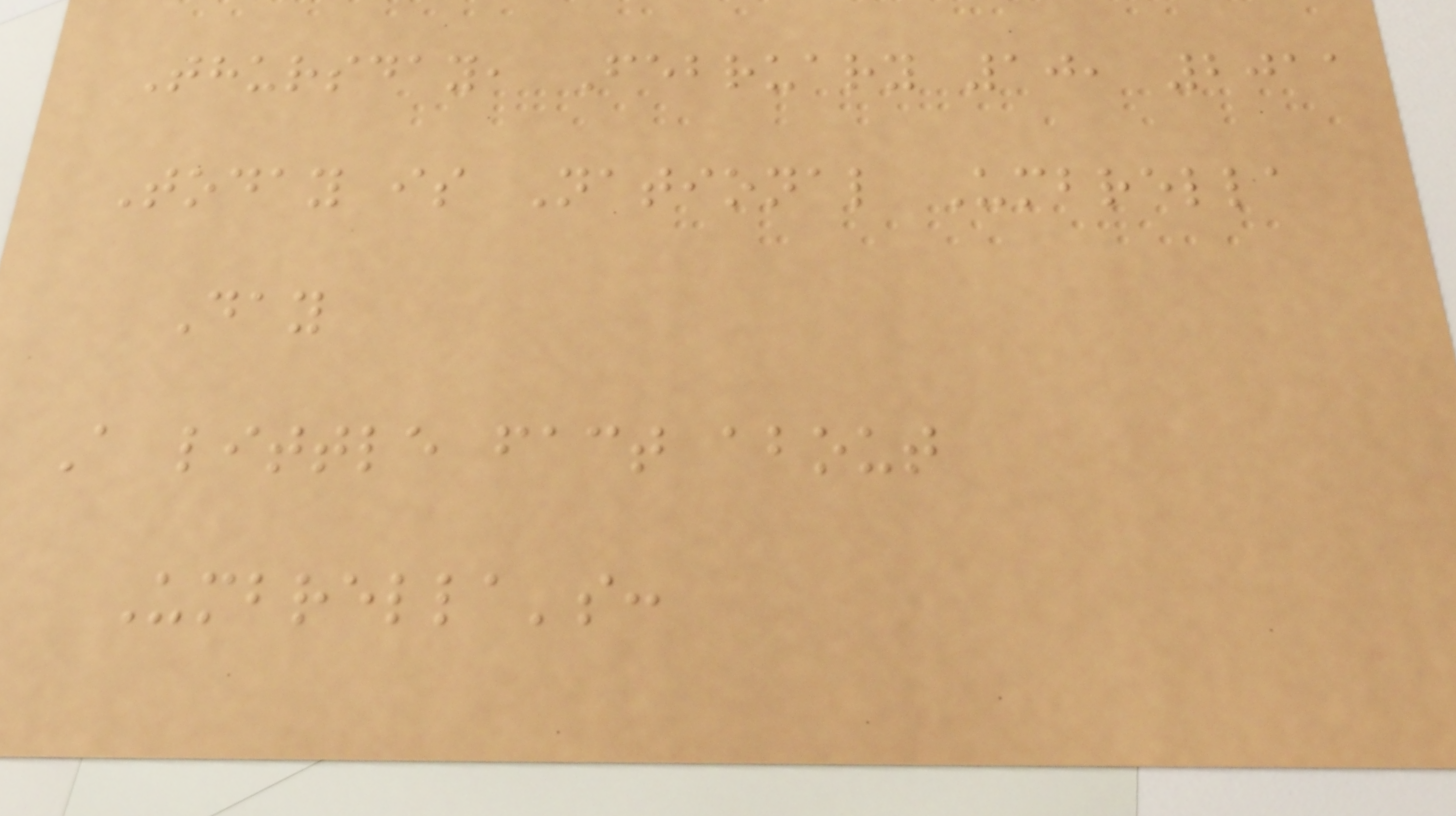Thursday, February 10, 2011
Today is National Umbrella
Day
A little fact about
Umbrella's:
